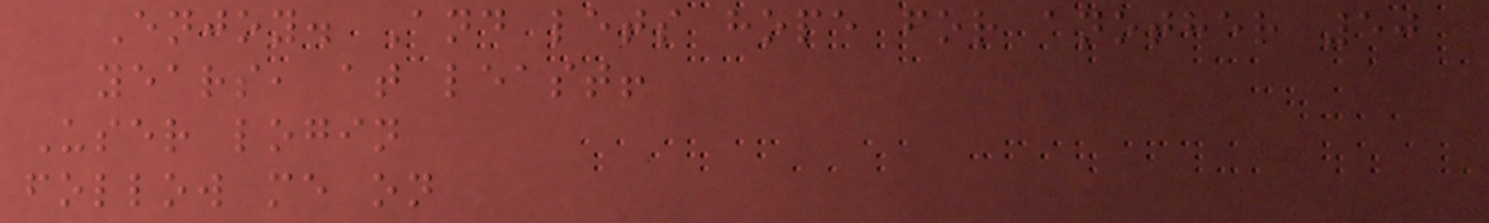Enjoy. And lets hope for another 50
years, at least!
User login
follow me on
